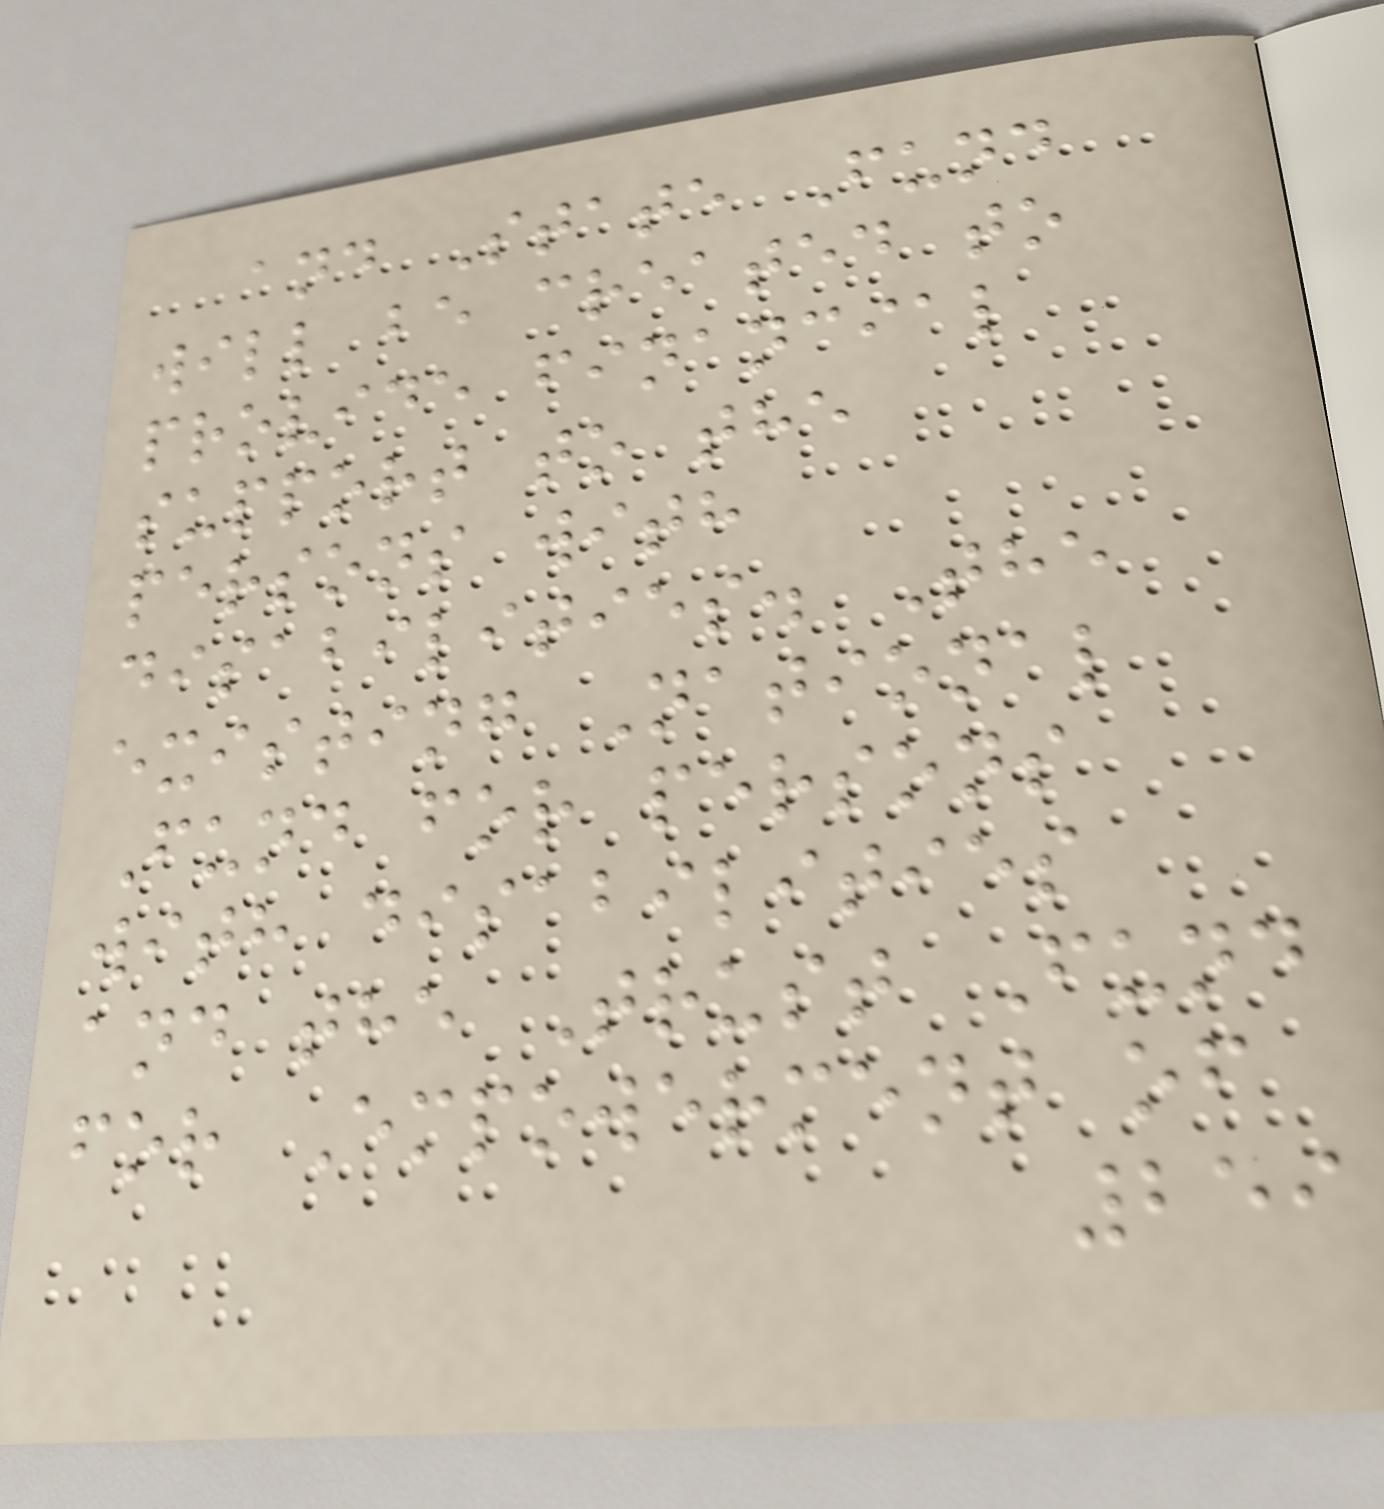and State Fund
will be created to
provide financial
support to the
persons with
disabilities. The
existing National
Fund for persons
with disabilities
and the Trust Fund
for Empowerment of
259
